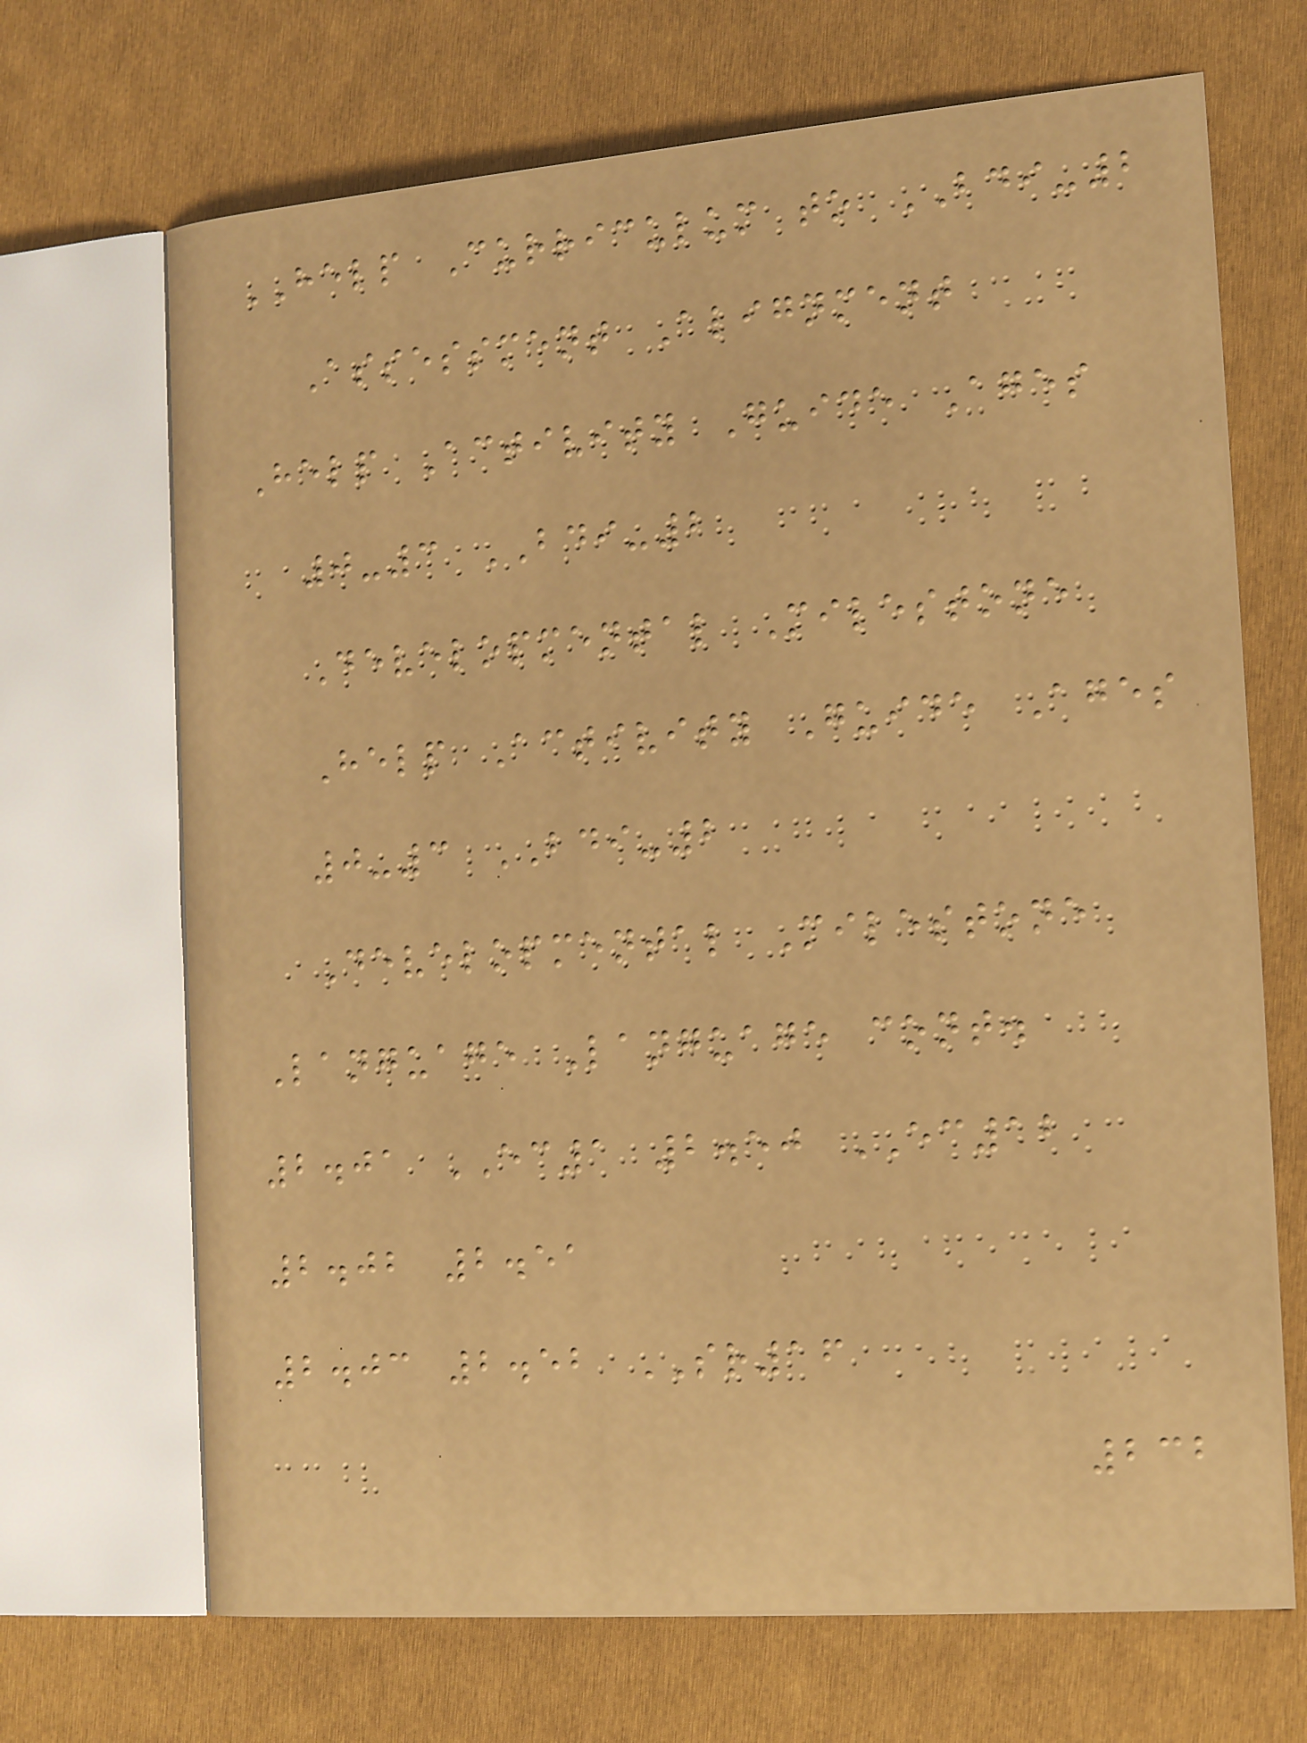HELP Curriculum to BDI-2
Assessment Alignment
Help Activity Guide Ages
0-3 BDI-2
Developmental Milestone
Help Activity Guide Ages
0-3 BDI-2
Developmental Milestone
Language Language cont.
2.01 EC1 2.50 EC12
2.02 2.51
2.03 2.52 SR16
232
